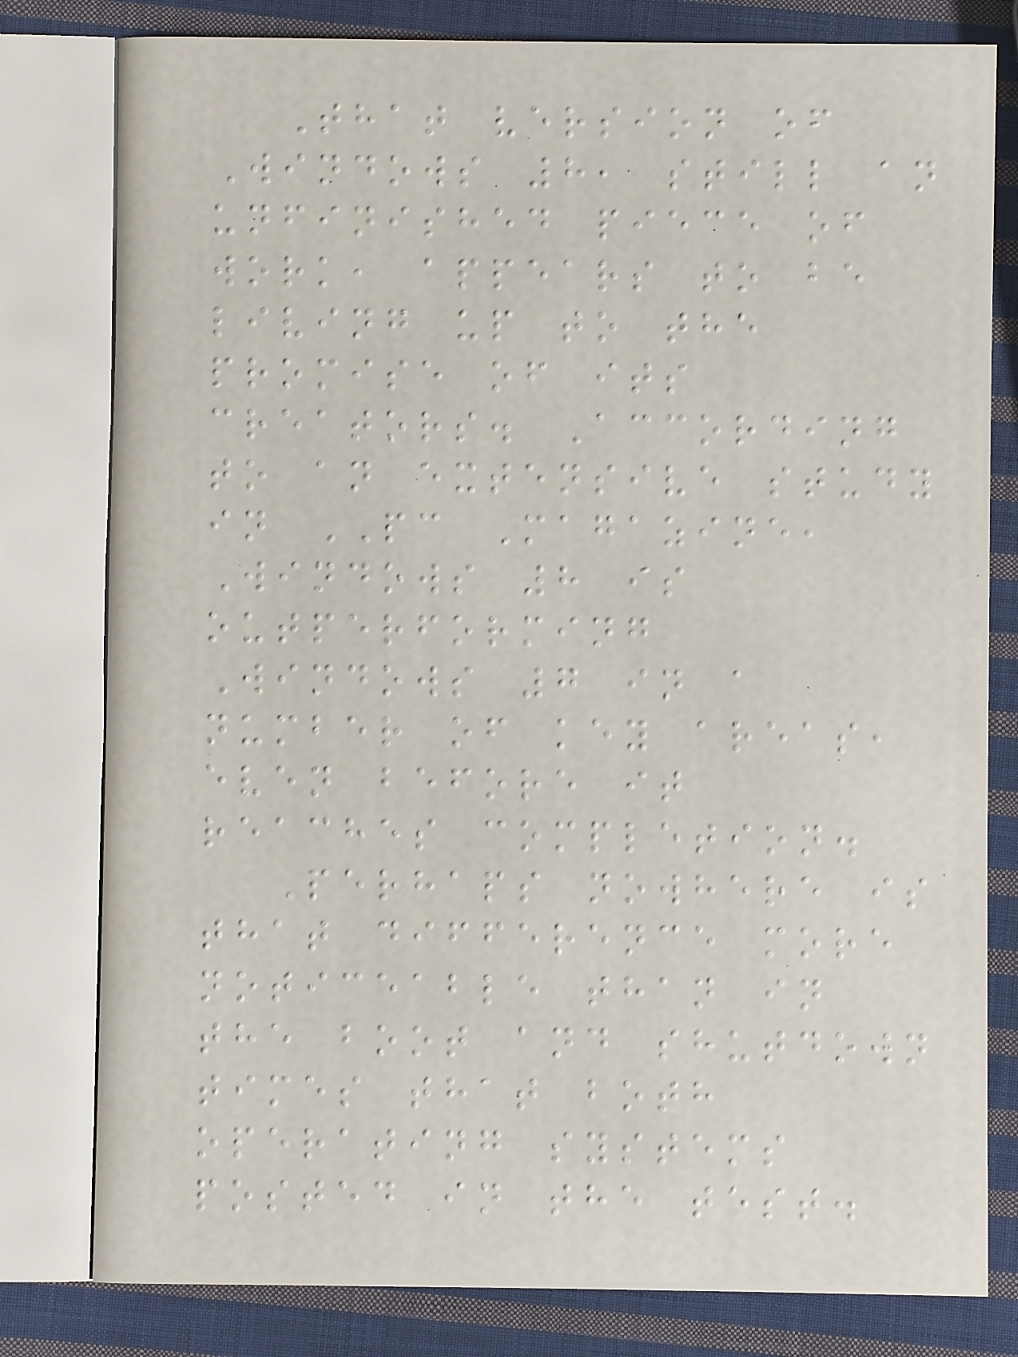That version of
Windows 8, still an
unfinished piece of
work, appears to be
living up to the
promise of its
creators. According
to an extensive study
in PC Magazine,
Windows 8 is
outperforming
Windows 7 in a
number of key areas,
even before it
reaches completion.
Perhaps nowhere is
that difference more
noticeable than in
the boot and shutdown
times that both
operating systems
posted in the test.
